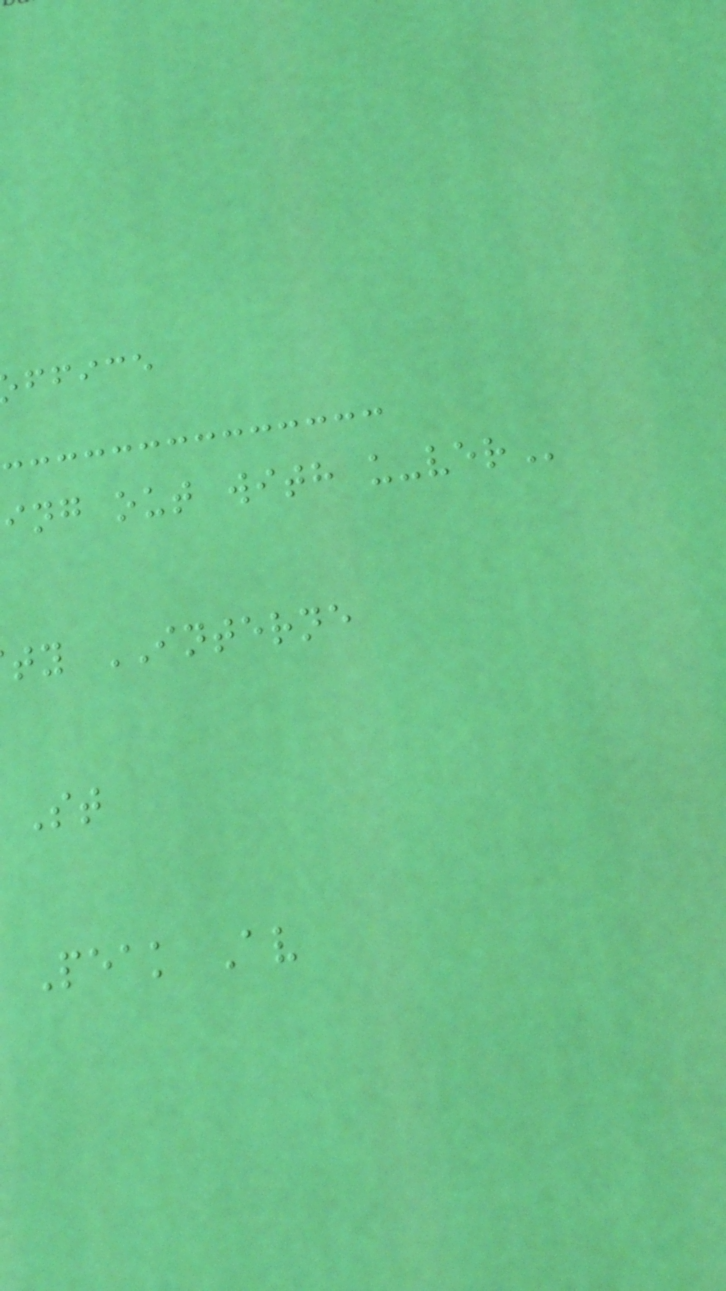ffice
ing out with
ty INTERNE
Peak Av
